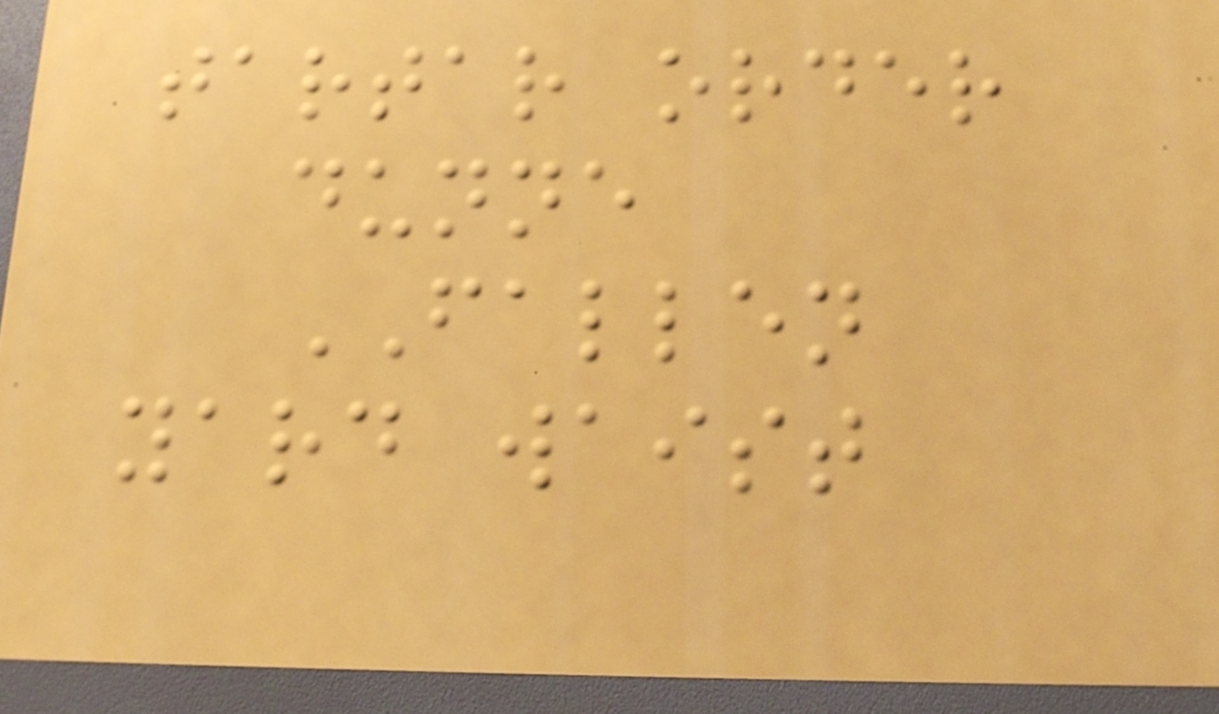tartar order
dunne
FALLEN
yard waist
